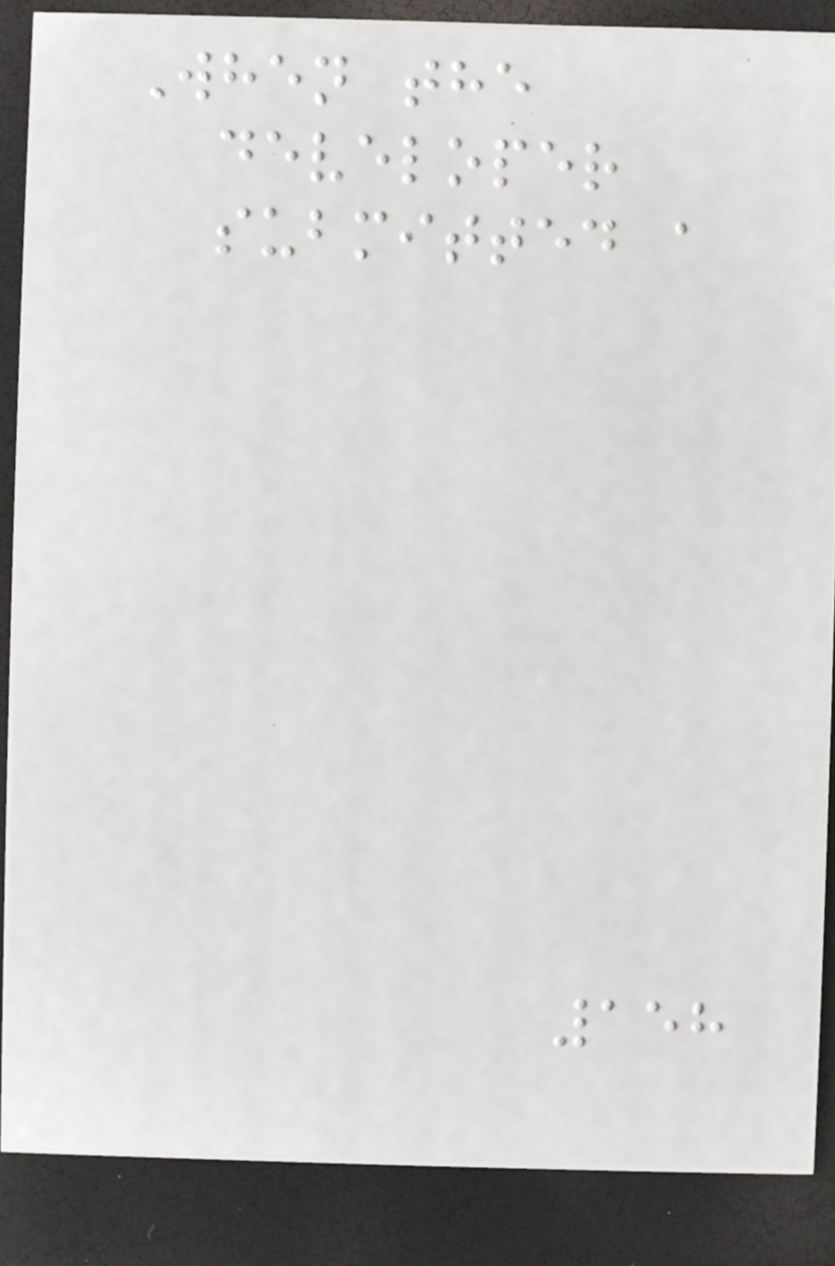When the
developer
submitted a
158
